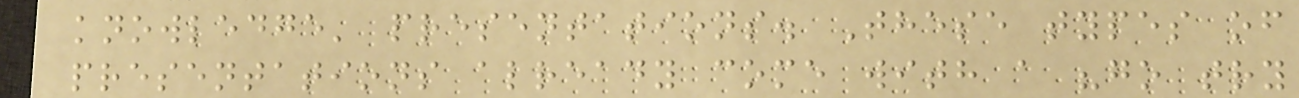knowledge' presentations. These types of
presentations already come with a "go try
